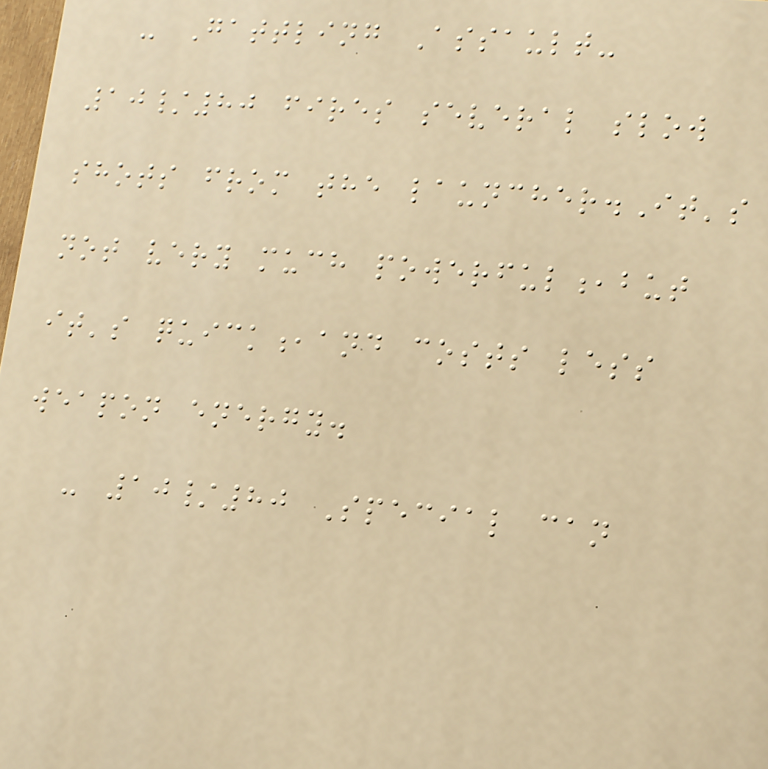- Gattling Assault-
10/80 fires several slow
shots from the launcher.It's
not very much powerful,but
it's quick,and costs less
weapon energy.
- 10/80 Special can
